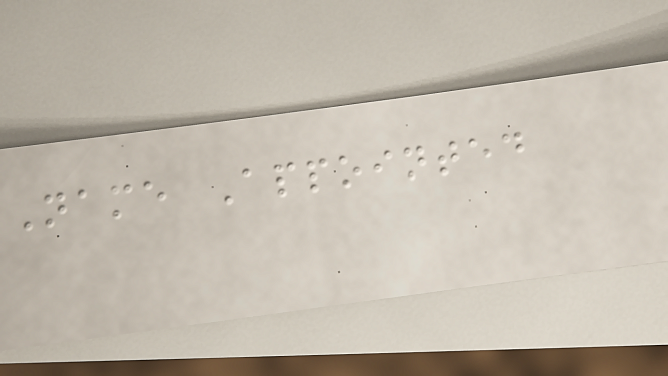Name Appointed
